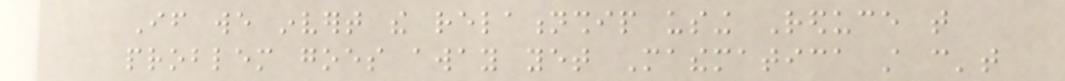If we invert the relationship using Reduce that
problem goes away yet Mathematica still can't
